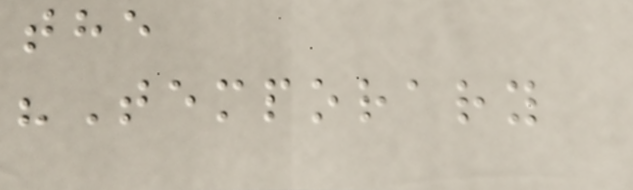the
"Temporary
